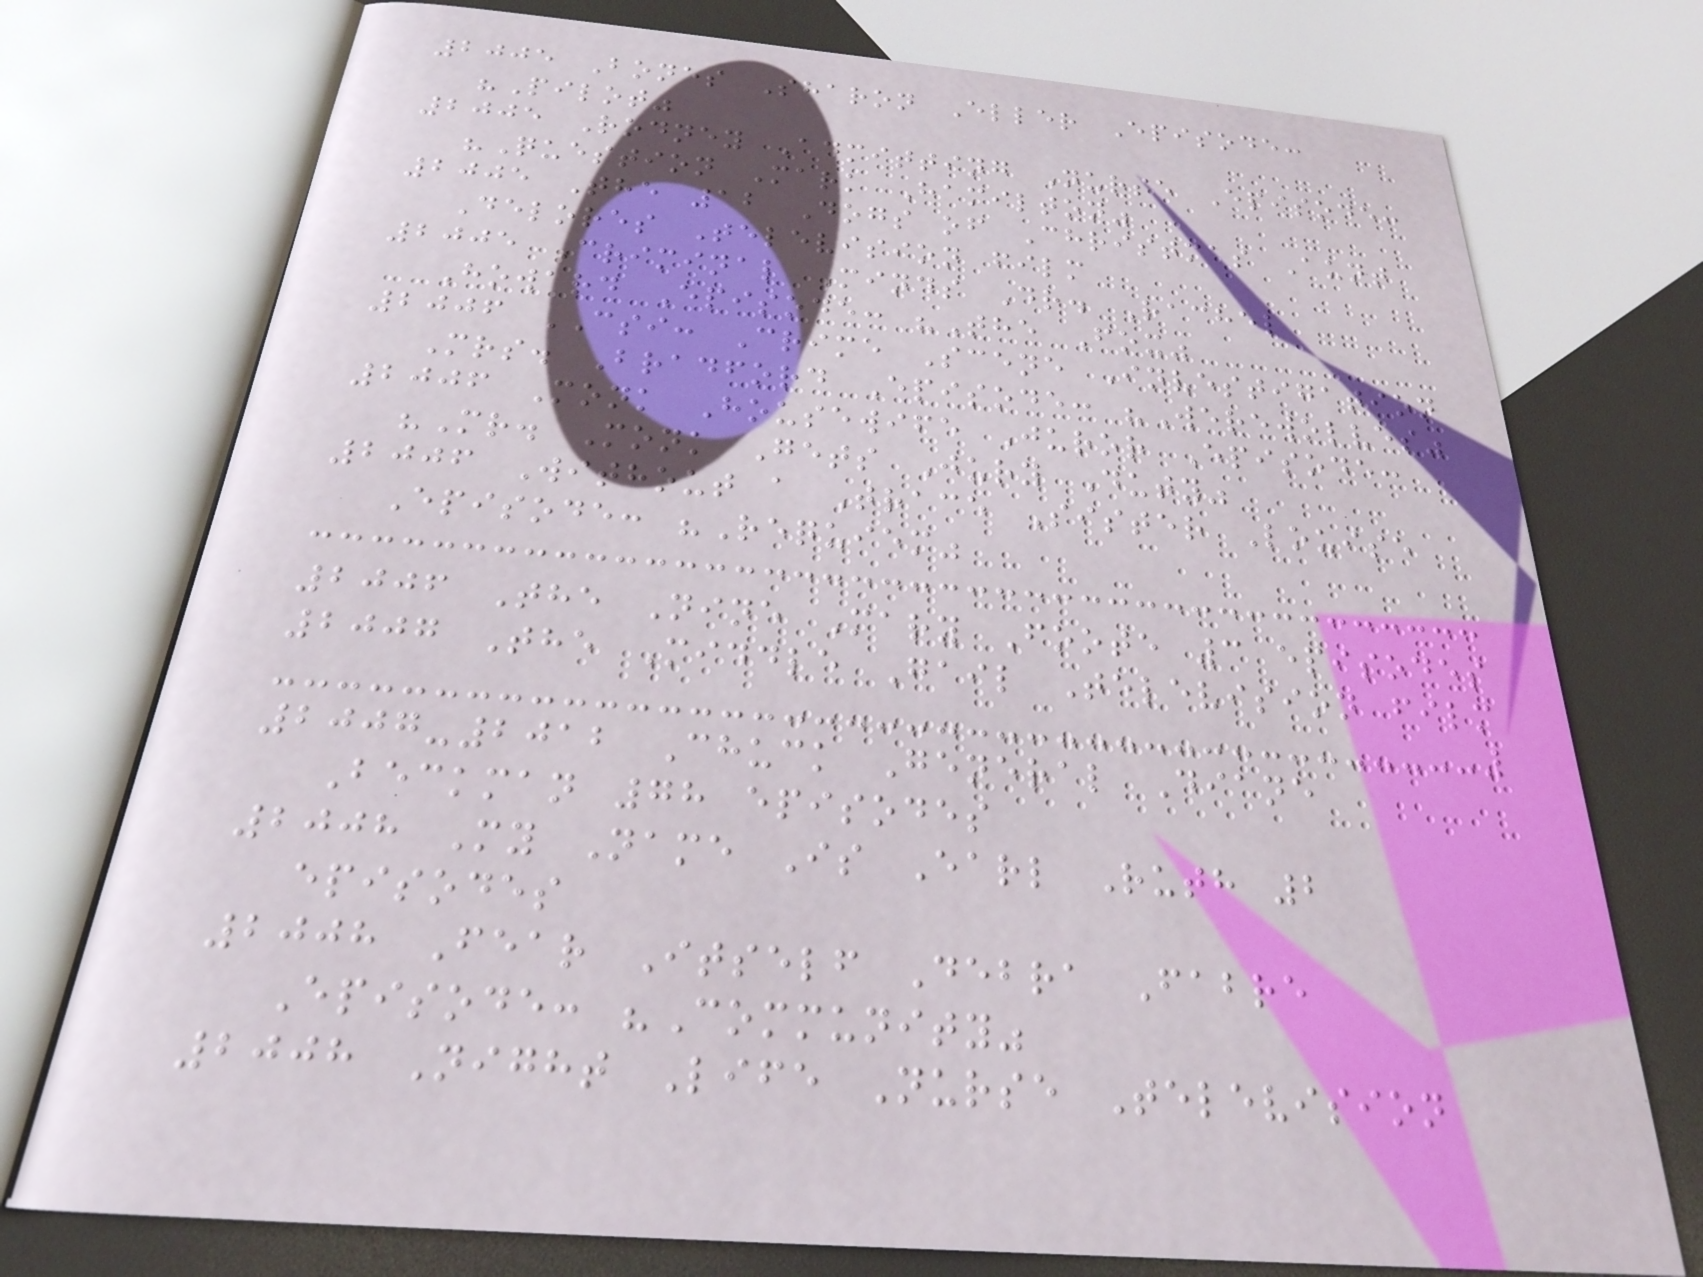2005 Bones Sharon Eller Episode:
"Pilot"
2005 Rodney Admitting Nurse Episode:
"Question Mark Hamilton"
2005 The 12 Dogs of Christmas Aunt
Delores Television film
2005 Criminal Minds Dr. Rachel
Howard Episode: "The Fox"
2006 CSI: Crime Scene Investigation
Mrs. Bradford Episode: "Werewolves"
2006 Monk Housewife Juror Episode:
"Mr. Monk Gets Jury Duty"
2006 Without a Trace Sister Louise
Episode: "Requiem"
2006 The Nine Mary Foote 3 episodes
2007 The Middle Gail Television film
2007-2012 Chuck General Diane
Beckman 78 episodes
2008 My Name Is Earl Ruth 2
episodes
2008 Fear Itself Debra Fabre
Episode: "Community"
2008 Night Life Nurse Television
